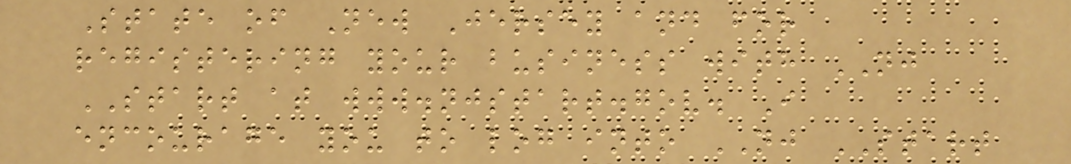State of New Jersey and for
registering your business with NJ
START at www.njstart.gov. I
encourage you to log into NJ START
